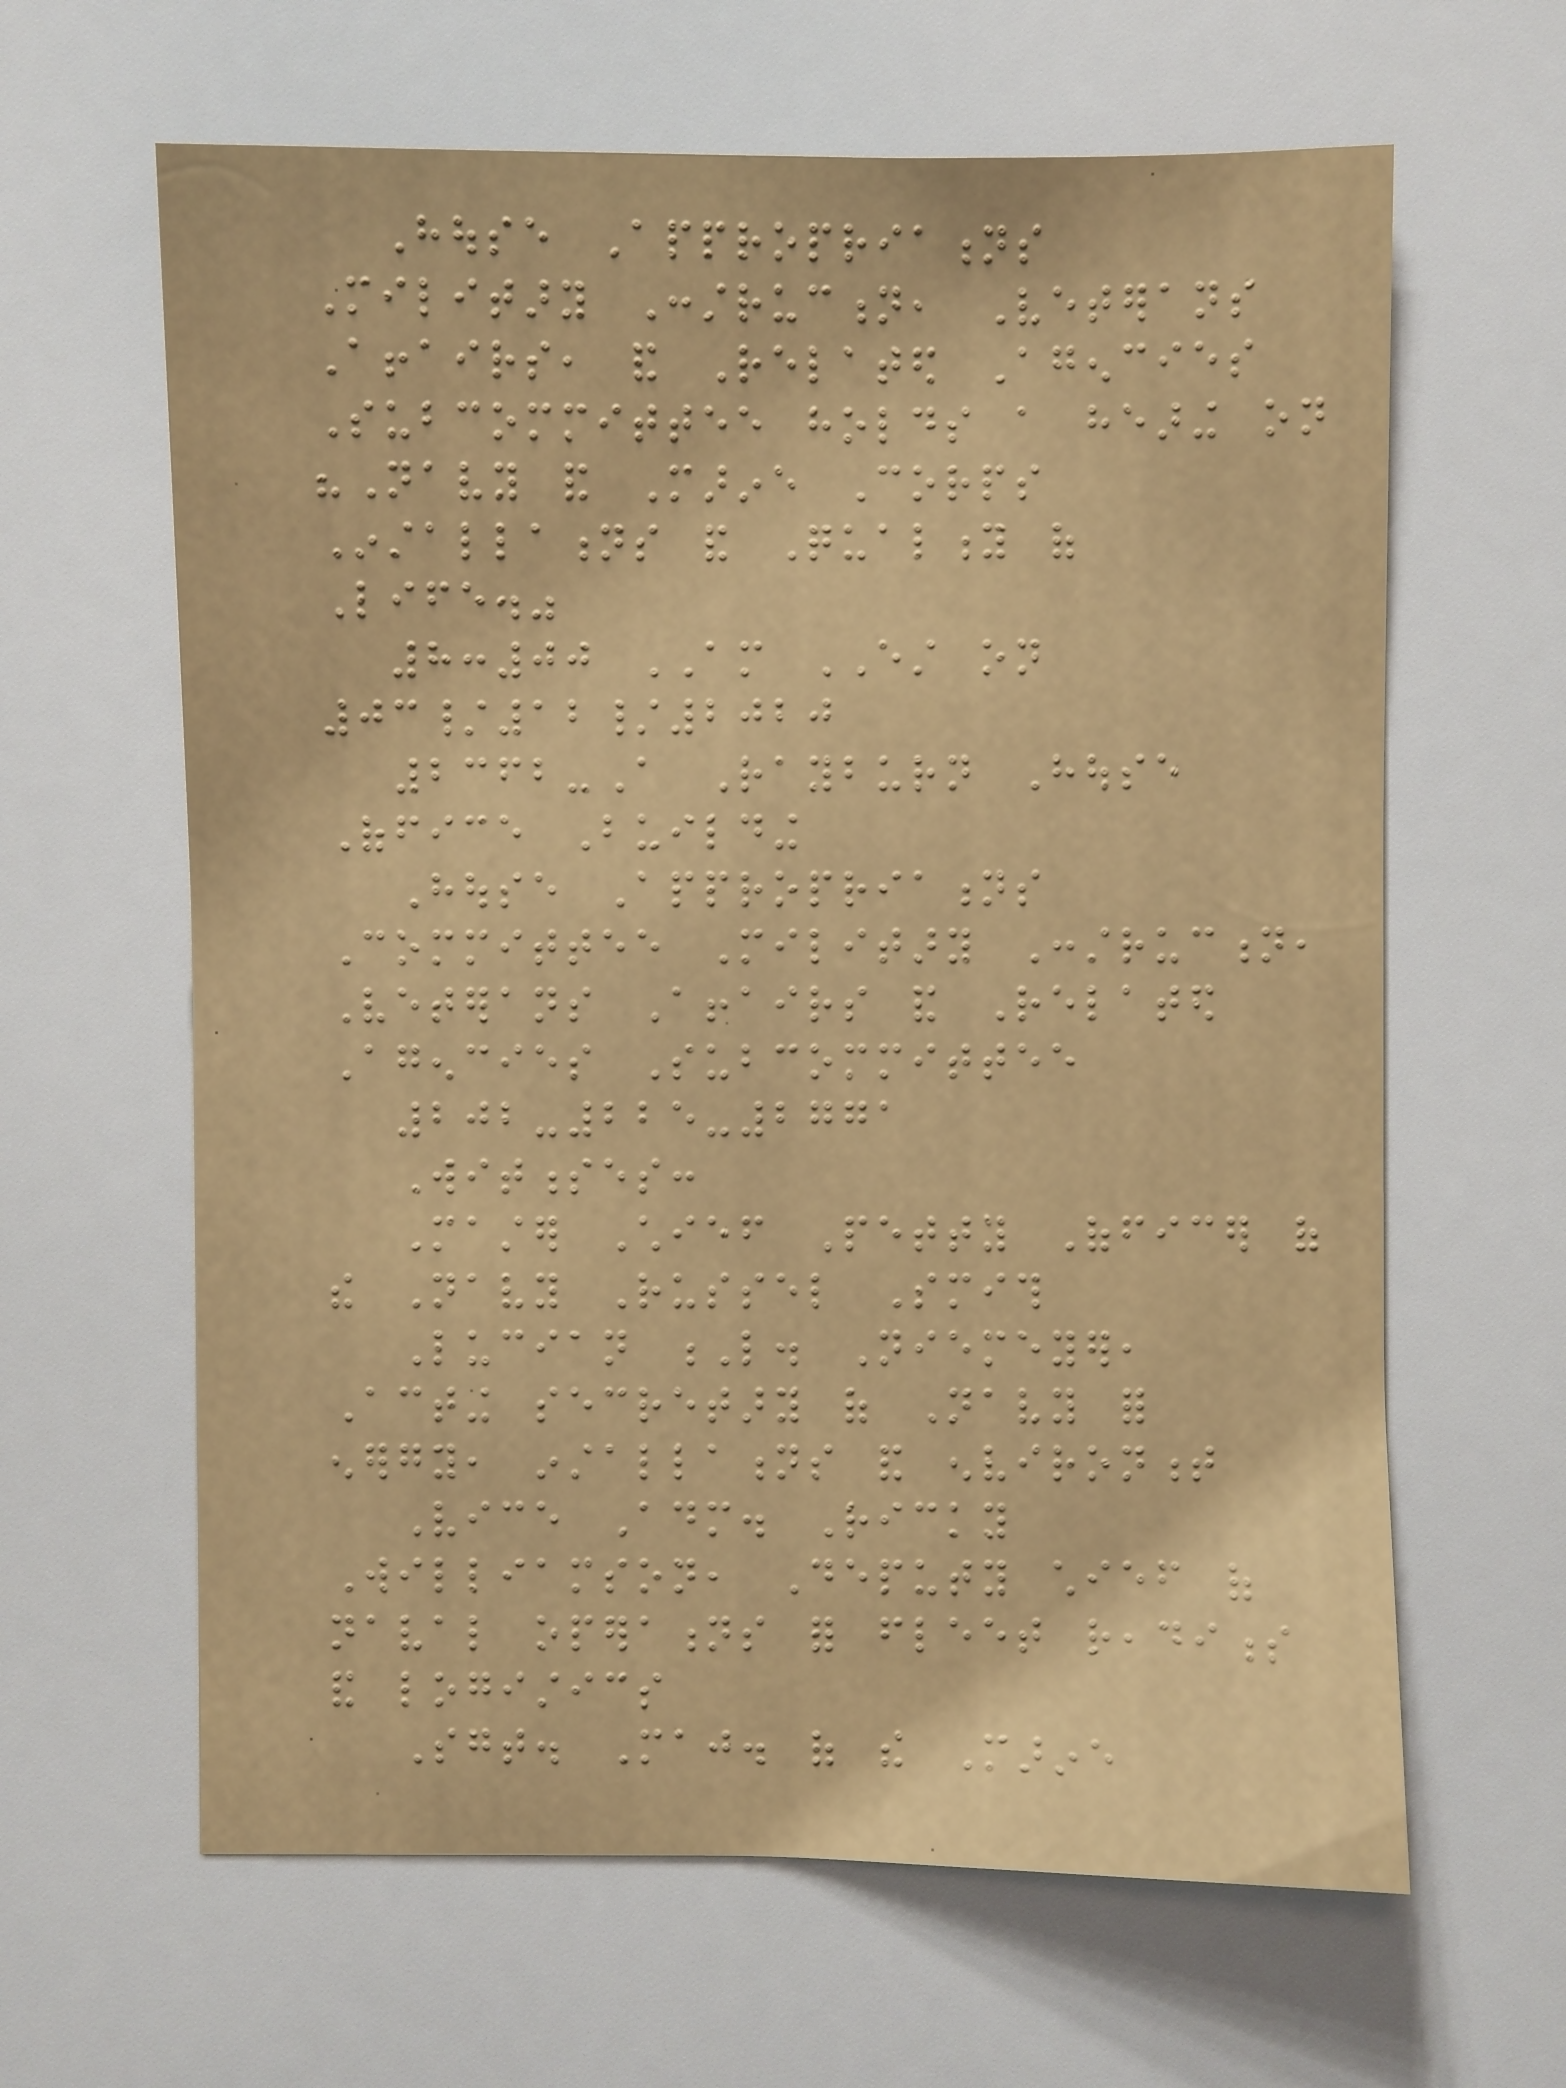House Appropriations
Military Construction, Veterans
Affairs, and Related Agencies
Subcommittee holds a hearing on
"Navy and Marine Corps
Installations and Quality of
Life."
8:00 AM EST on
03/12/2020
2362-A Rayburn House
Office Building
House Appropriations
Committee Military Construction,
Veterans Affairs and Related
Agencies Subcommittee
202-225-2771
Witnesses:
Master Chief Petty Officer of
the Navy Russel Smith
Lucian L. Niemeyer,
Acting secretary of Navy for
energy, installations and environment
Vice Adm. Ricky
Williamson, Deputy chief of
naval operations for fleet readiness
and logistics
Sgt. Maj. of the Marine
